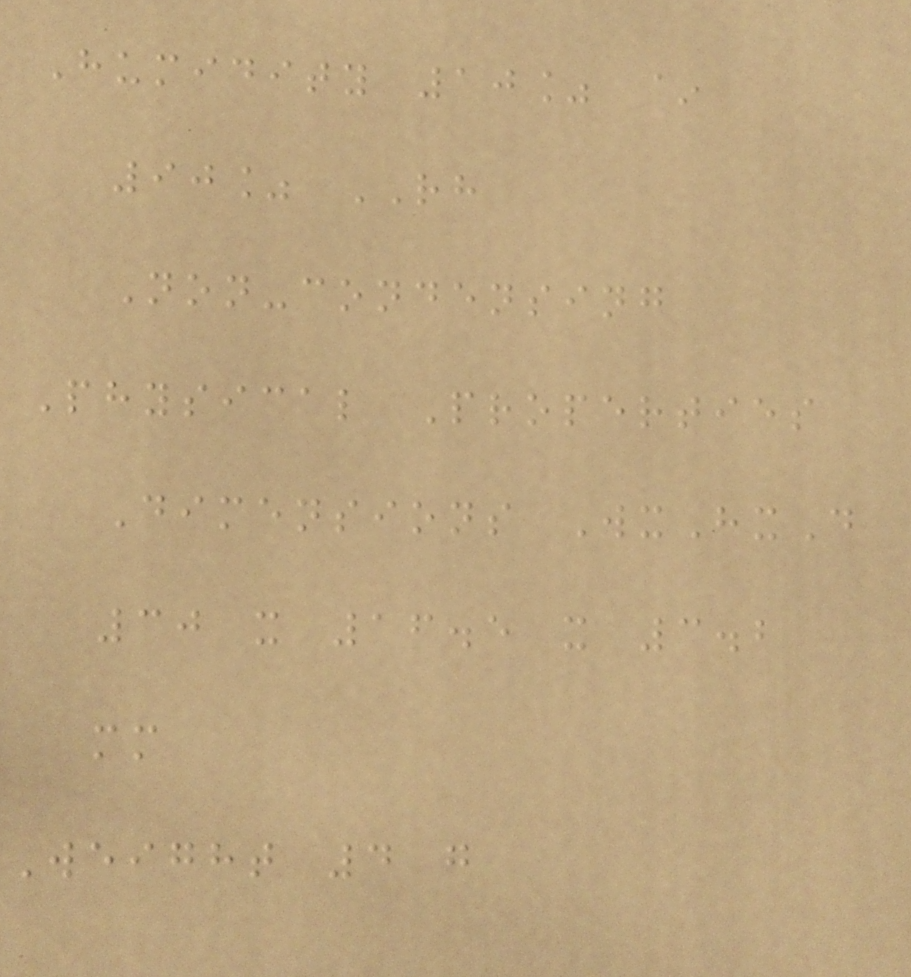Humidity 10% ~
90% RH
Non-condensing
Physical Properties
Dimensions WxHxD
30 x 16.5 x 3.2
mm
Weight 4 g
